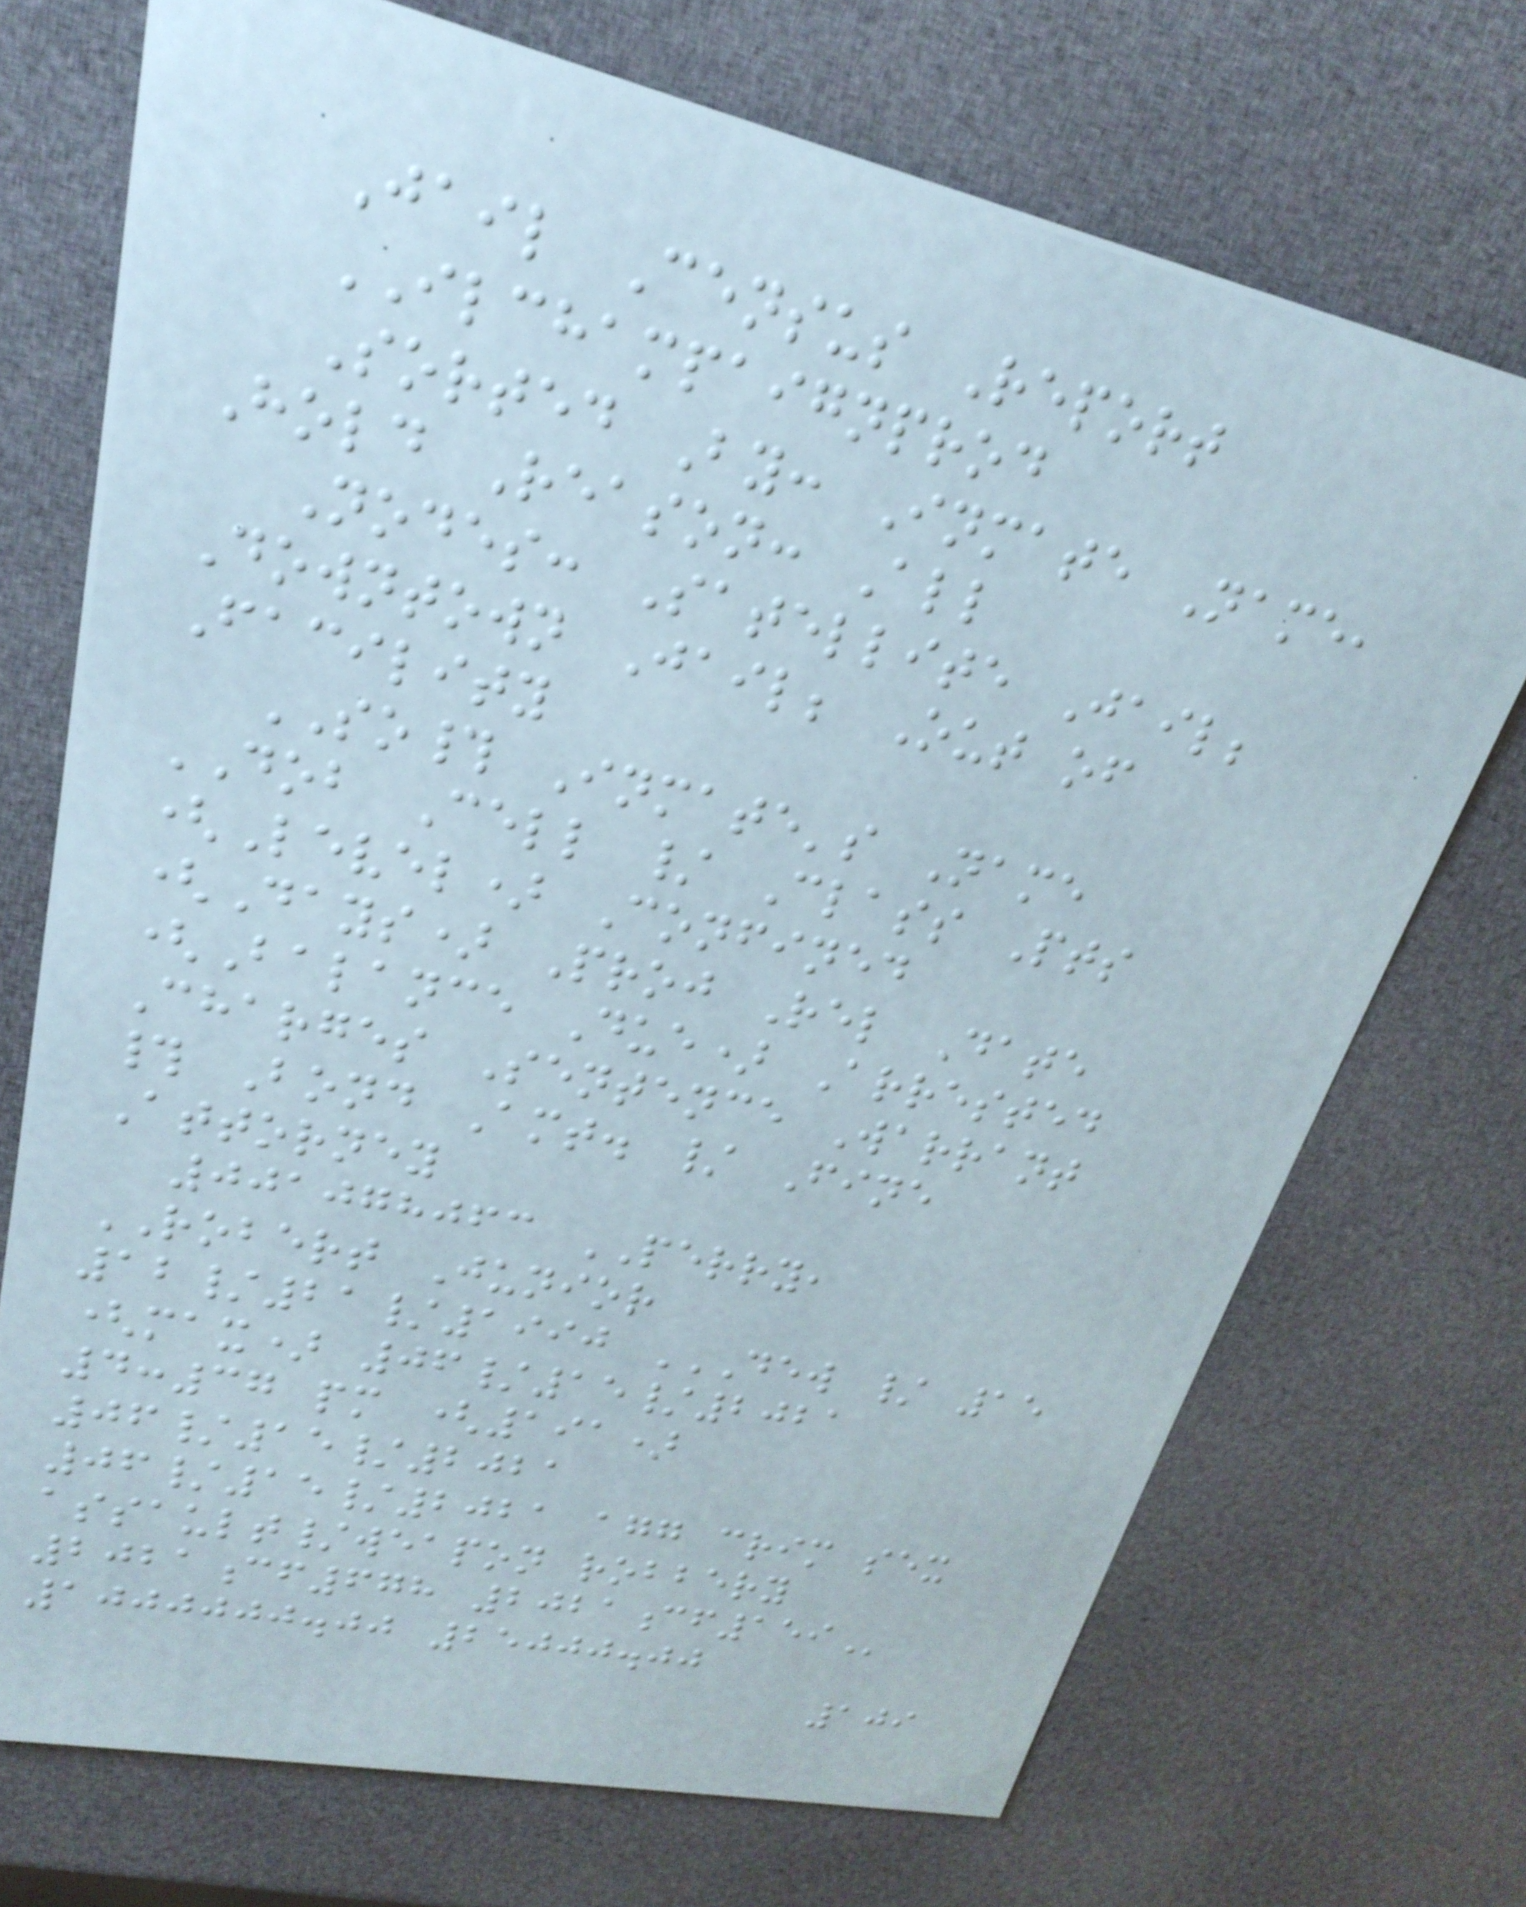Jail Census Report
ILCHAMPAIGNPROD
Sorted By: Inmate Name,
Hold Reason: All
Nodes: Satellite Jail;
Downtown Jail; Out of
Facility
SO# Inmate's Name
DOB Cell / Class Pts
(Level) Confined
(Days) Proj Rel Date
(Balance Due) Arrested
Charges Sentence Warrant
# Bond Amt. / Fine
Attorney
001078063 PERRY,
ROBERT Junior
12/21/1990 DEW / 15
(MAX) 06/15/2021
4:37 PM (191)
06/15/2021
06/15/2021 AGG CRIM SEX
ASSAULT/WEAPON ROBBERY
2021CF678 2021CF159
1000000.00 25000.00
109
